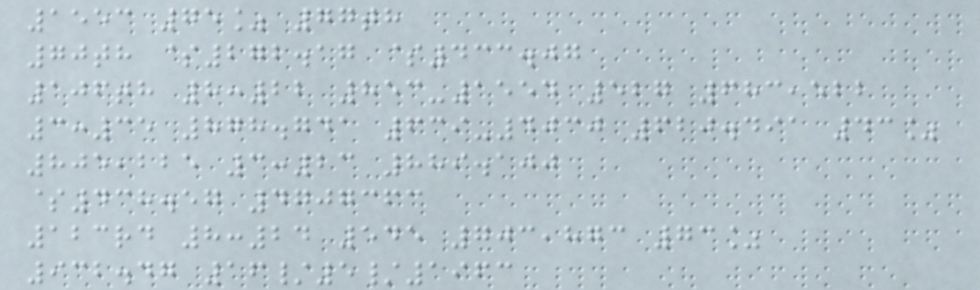1553 75% 77th
70th $272.17 $433.07
106th 8:22 853-1554 527 683,522
3:35 878.741 639-4030 620.491 43%
805,225 3:23 889.100
$438.57 4707363
123rd 8:24 545 703,873 73%
932.47 16/5/1963
